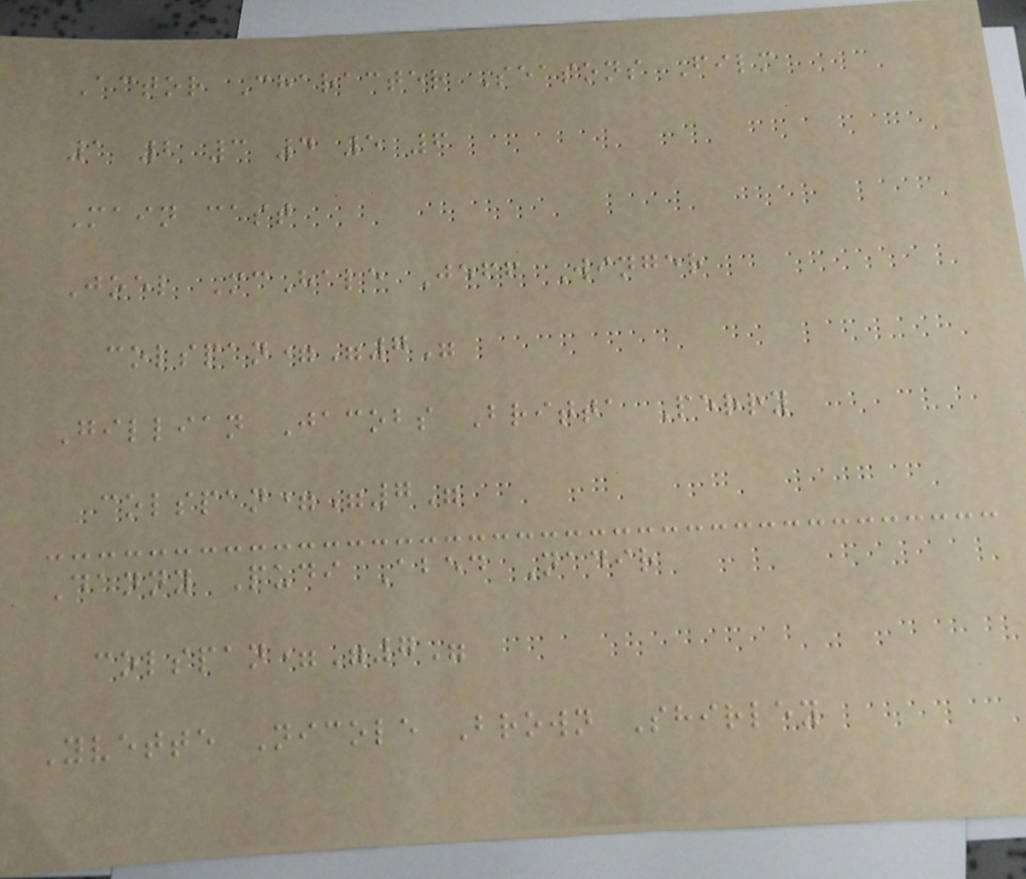Actor Character Seasons Film
1 2 3 4 5 6
Main cast
Joel McHale Jeff Winger
colspan="7"
Gillian Jacobs Britta Perry
colspan="7"
Danny Pudi Abed Nadir
colspan="7"
Yvette Nicole Brown Shirley
